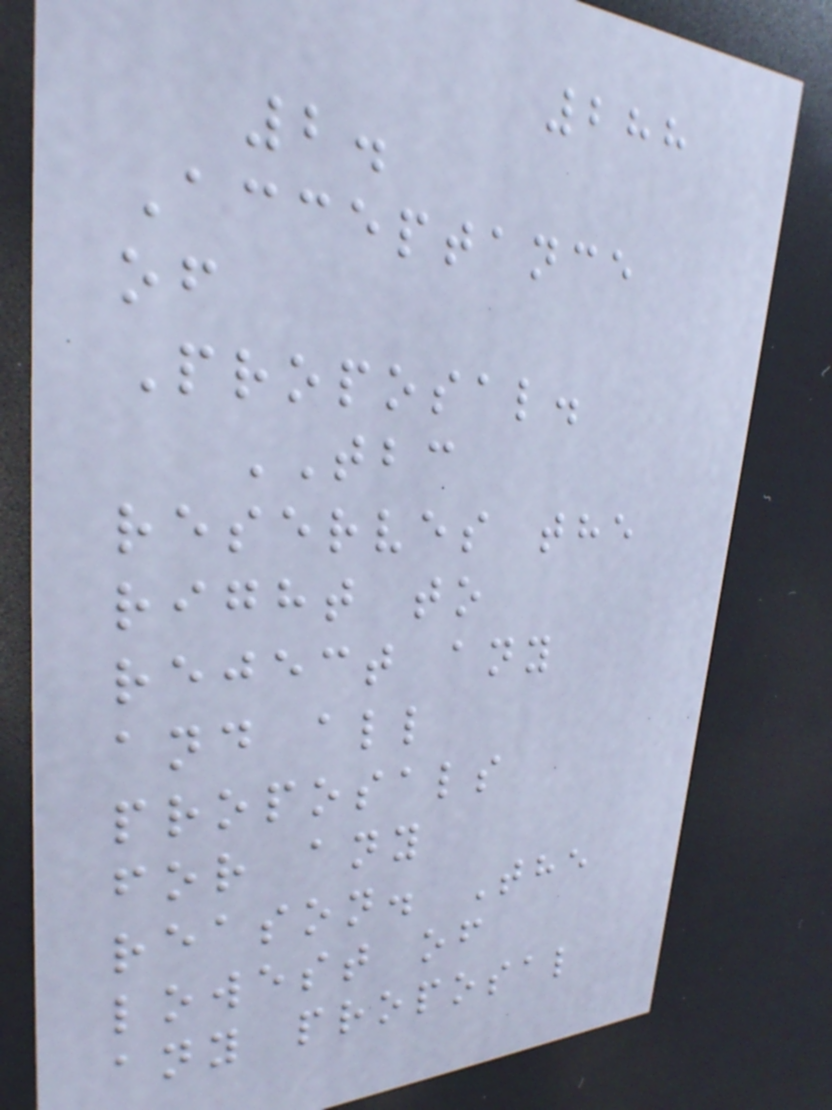288
2.
Acceptance
of
Proposal.
TBC
reserves the
right to
reject any
and all
proposals
for any
reason. The
lowest of
any proposal
